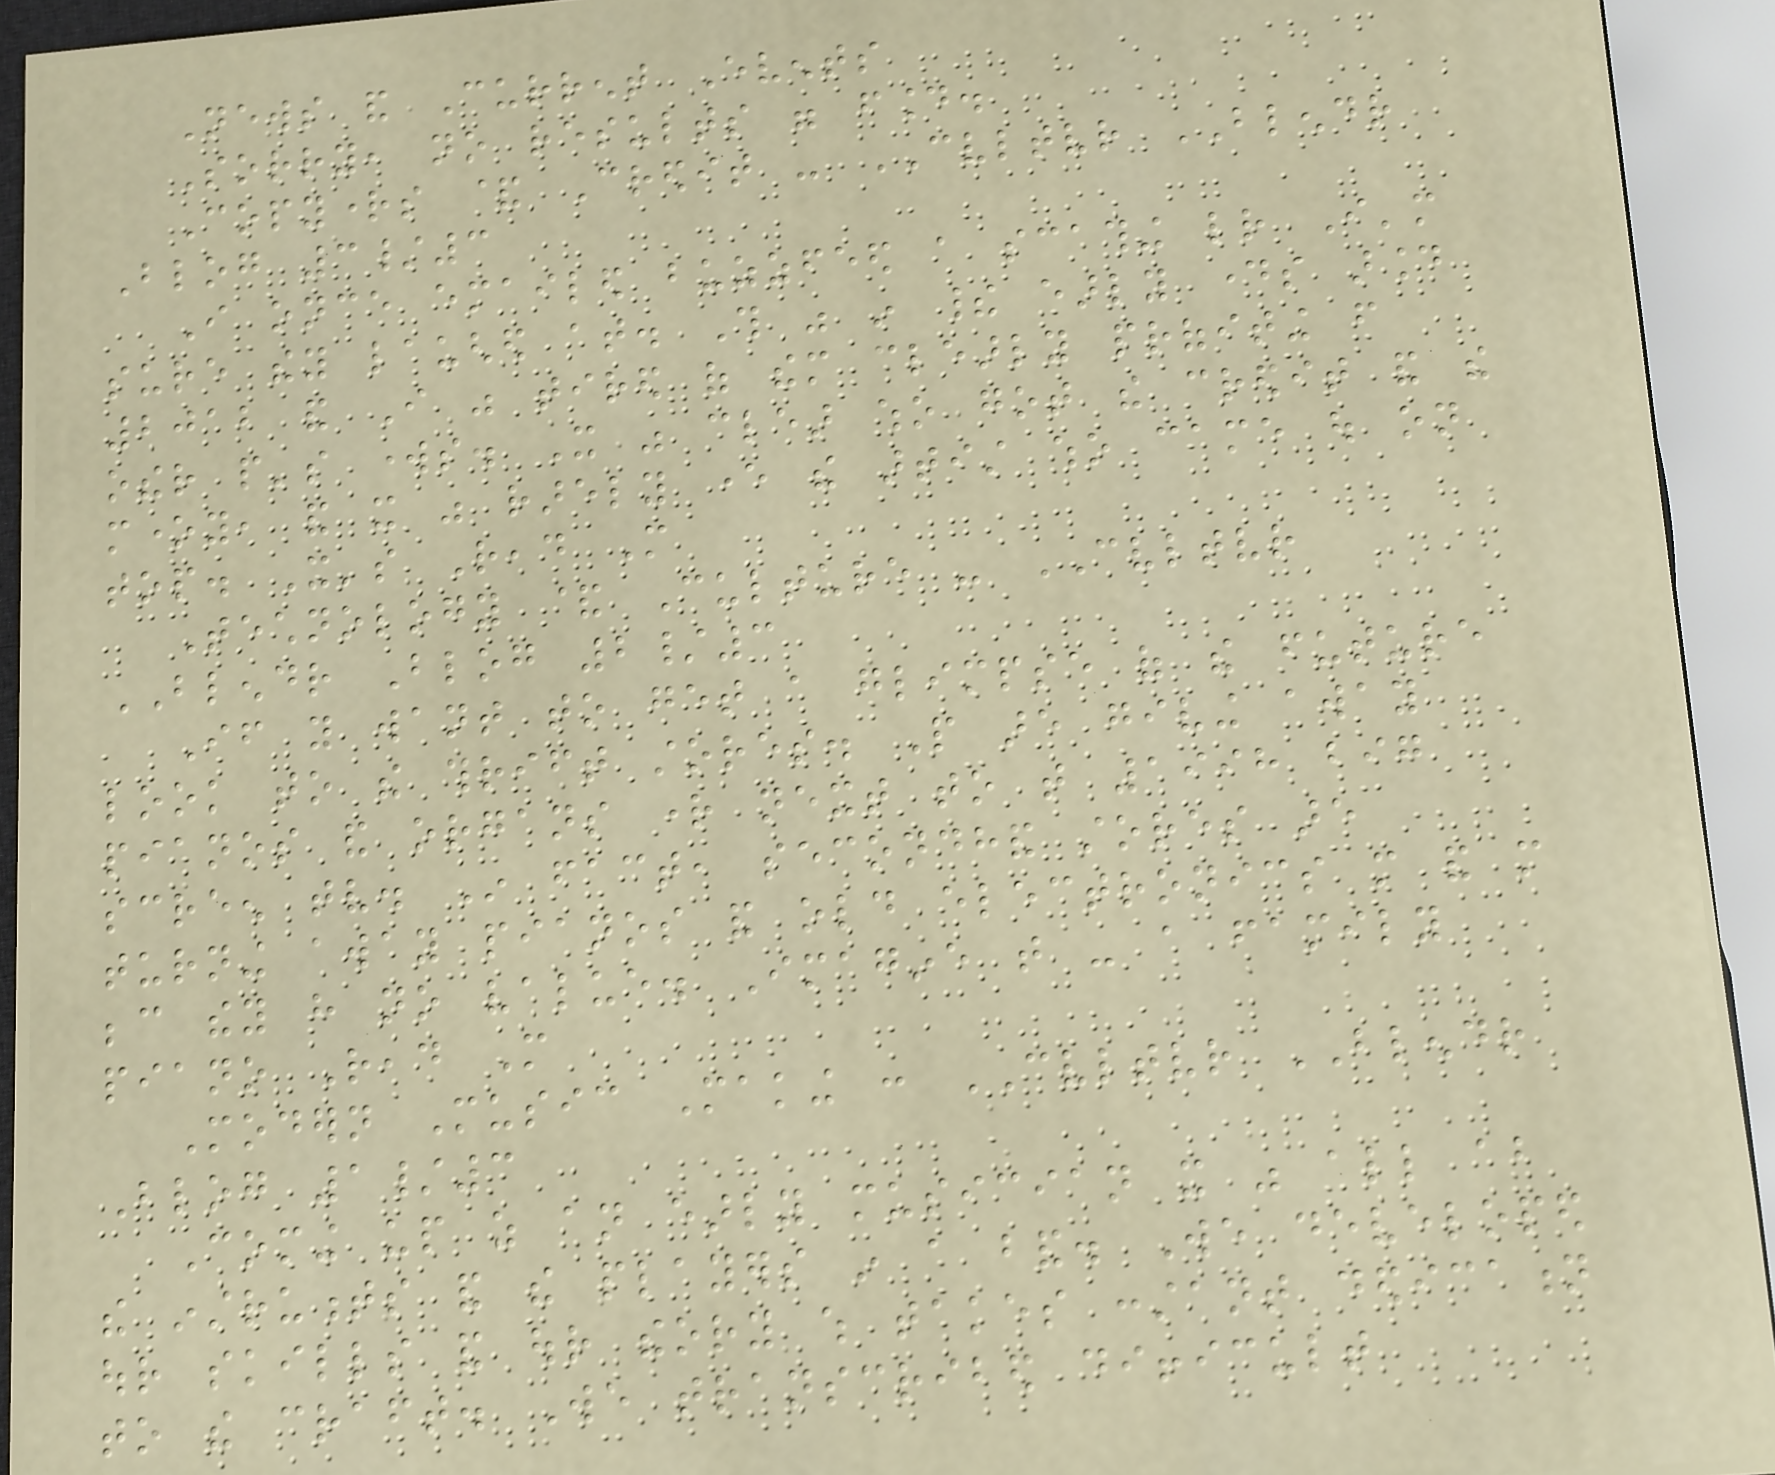News and Current Events
Sorry, no results were found.
Copyrights & Credit - CVLTVR BLENDR
Blog 3/3
I once emailed buzzfeed a scathing letter I'm
sure they laughed at. This was in their early days around
2012 and I was tired of them clearly profiting from
other people's works. It was clear who got the credit and the
money, and it was rarely ever the artist who came out on
top. It's Read More
Technology & Culture - CVLTVR
BLENDR Blog 2/3
If you want to get a glimpse of the future
look to the thrift stores. People are giving away
pianos and organs right next to that 1998 big
screen tv. In fact, secondhand stores are
turning away pianos and old electronics more and more
because they have no value. Imagine that - a family
piano Read More
Modern Music Making : CVLTVR BLENDR
Blog 1/3
Coming up as an early musician it was all about
the instruments and the players in a band. We developed
our skills and our theory which takes constant dedication
to the craft. We transcribed difficult
